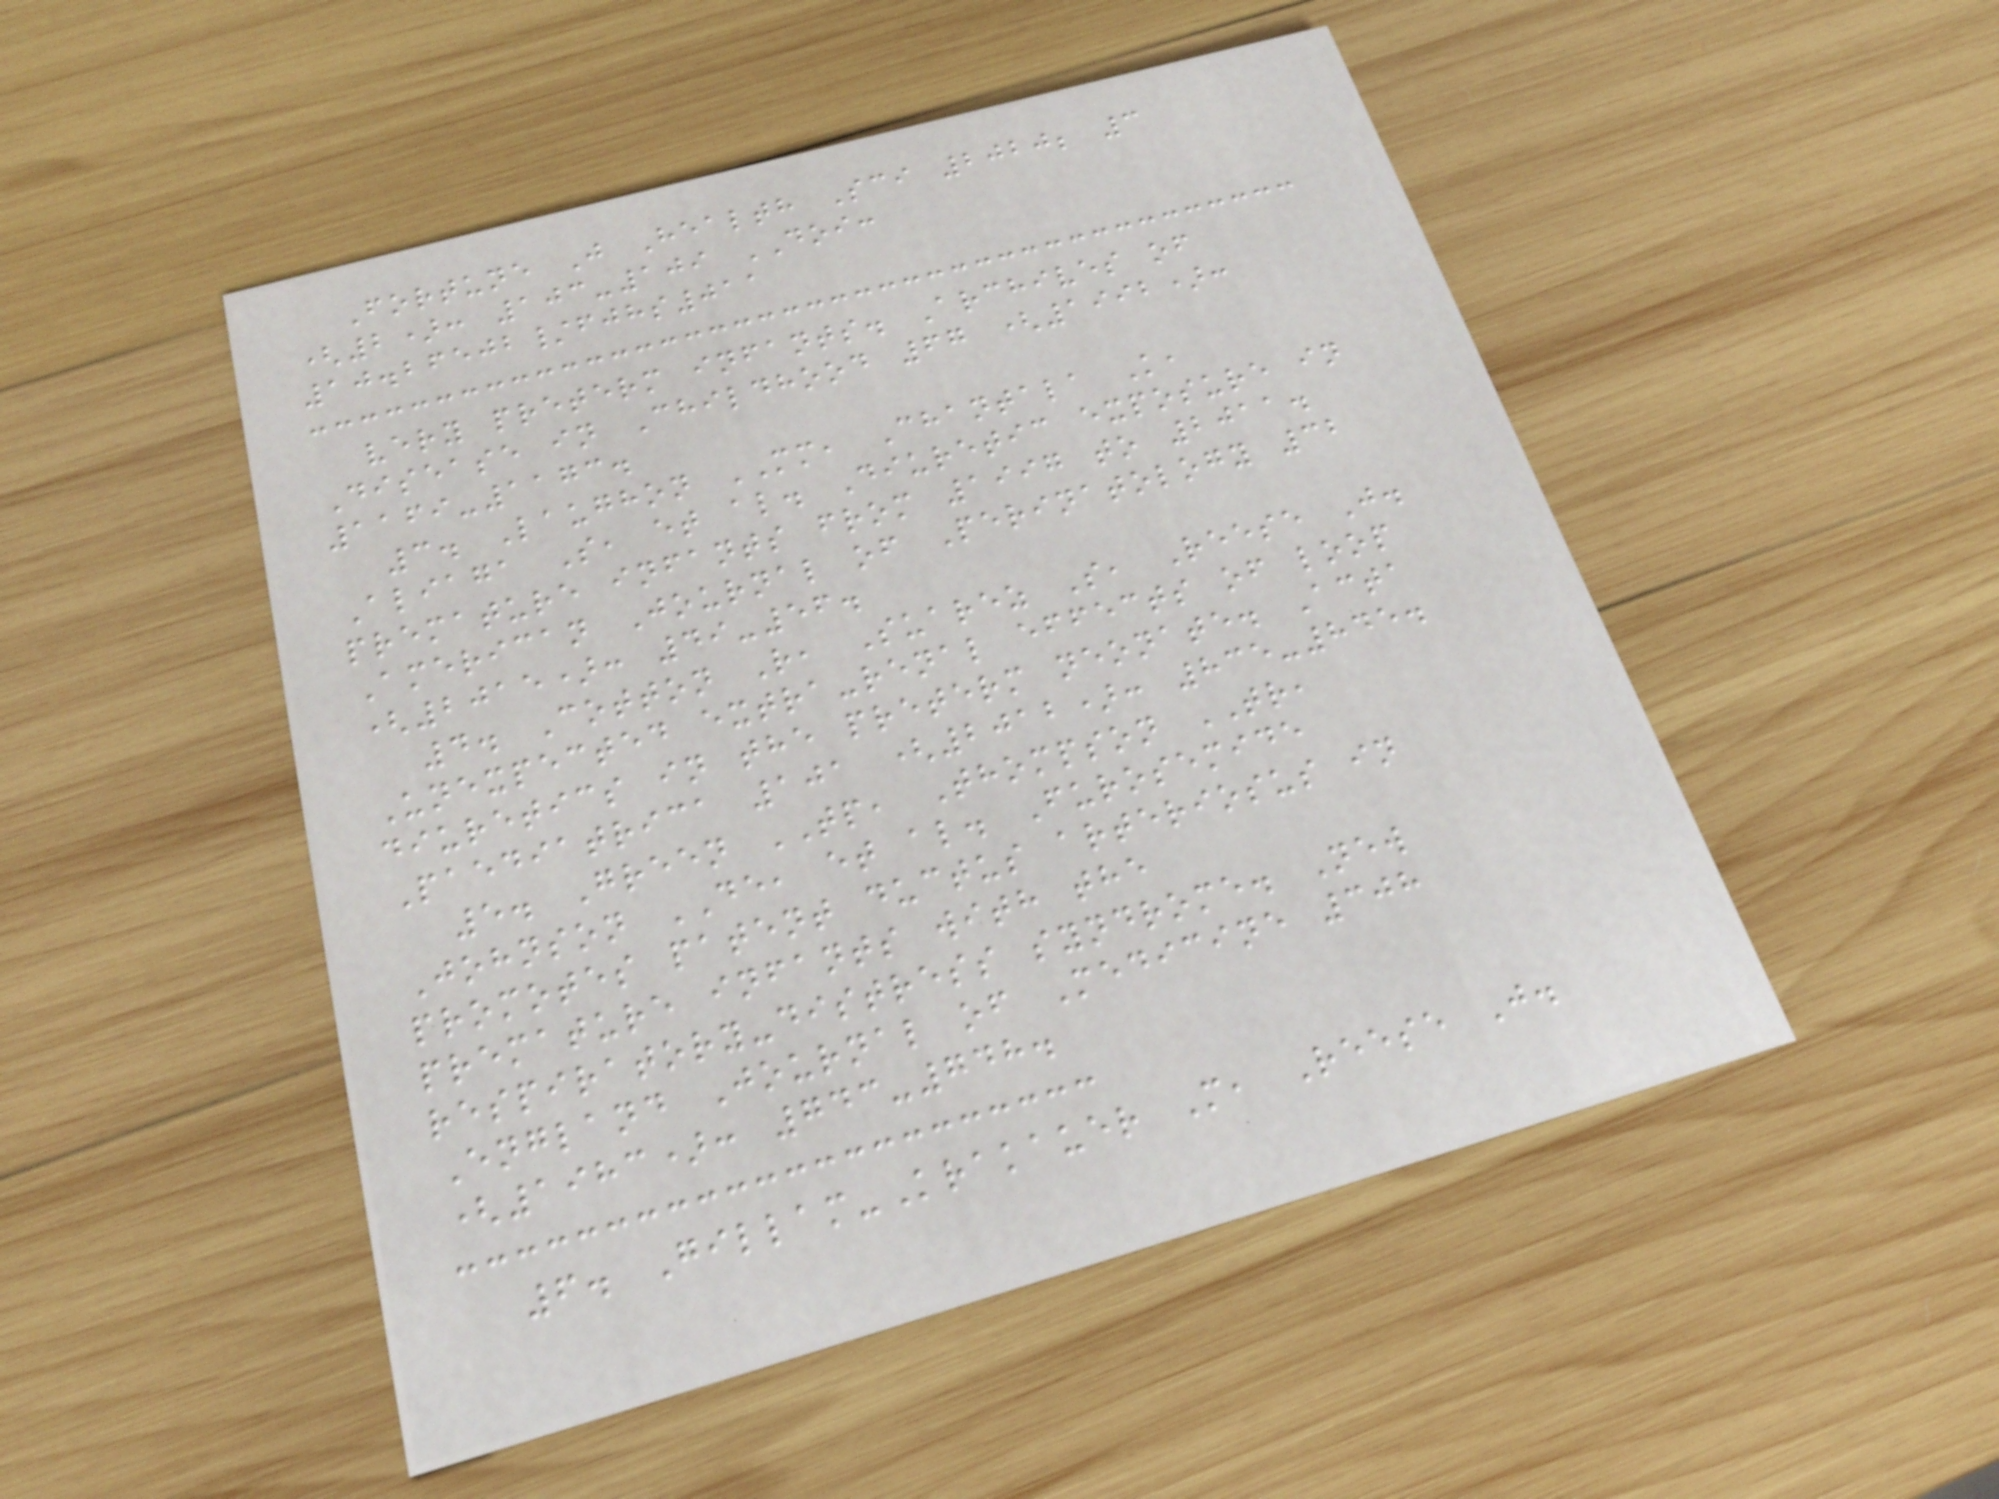Fortune J Health Sci 2020; 3
(2): 103-109 DOI:
10.26502/fjhs011
very preterm infants. Archives of
Disease in Childhood 67 (1992):
1169-1173.
3. Laughon MM, Chantala K,
Aliaga S, et al. Diuretic exposure in
premature infants from 1997 to 2011.
American Journal of Perinatology 32
(2015): 49-56.
4. Cotton R, Suarez S, Reese J.
Unexpected extra-renal effects of loop
diuretics in the preterm neonate. Acta
Paediatrica 101 (2012): 835-845.
5. Green TP, Thompson TR,
Johnson DE, et al. Furosemide
promotes patent ductus arteriosus in
premature infants with the
respiratory-distress syndrome. New
England Journal of Medicine 308
(1983): 743-748.
6. Gillam-Krakauer M, Reese J.
